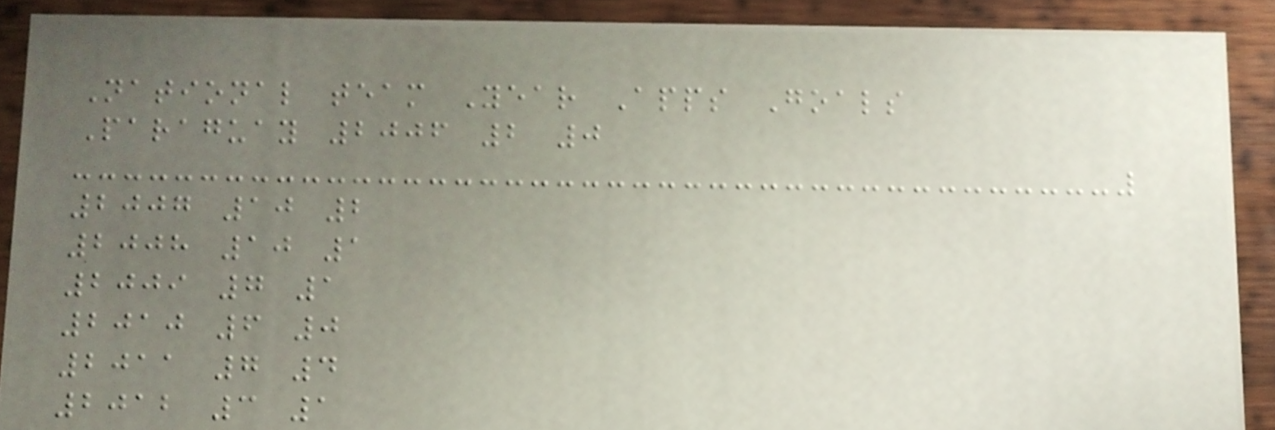National team Year Apps Goals
Paraguay 2006 2 0
2007 10 2
2008 10 1
2009 7 1
2010 6 0
2011 7 4
2012 3 1
